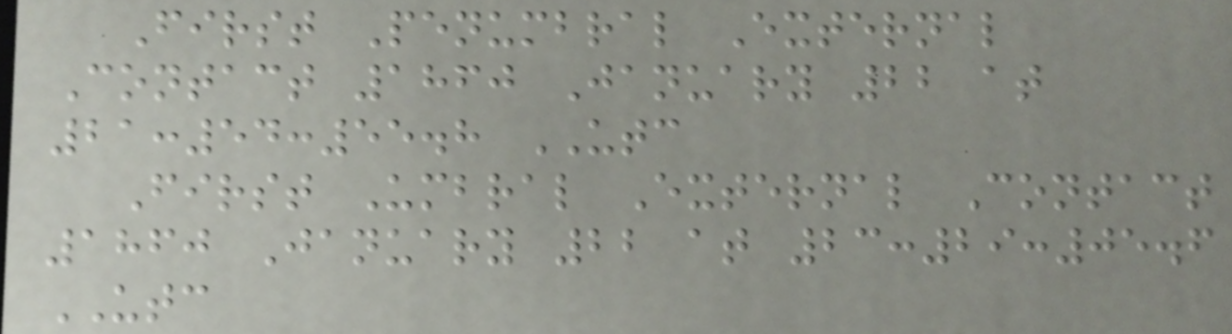First Penumbral External
Contact 1860 January 22 at
21:54:55.8 UTC
First Umbral External Contact
1860 January 22 at 23:29:05.6
UTC
